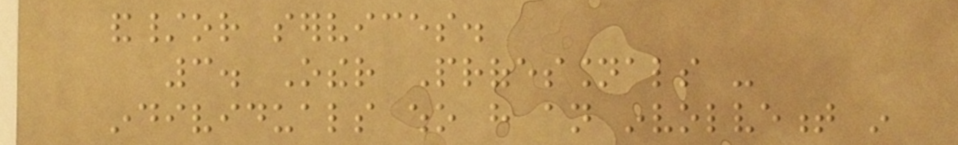and/or services.
3. Other Professionals -
individuals who have an involvement in
